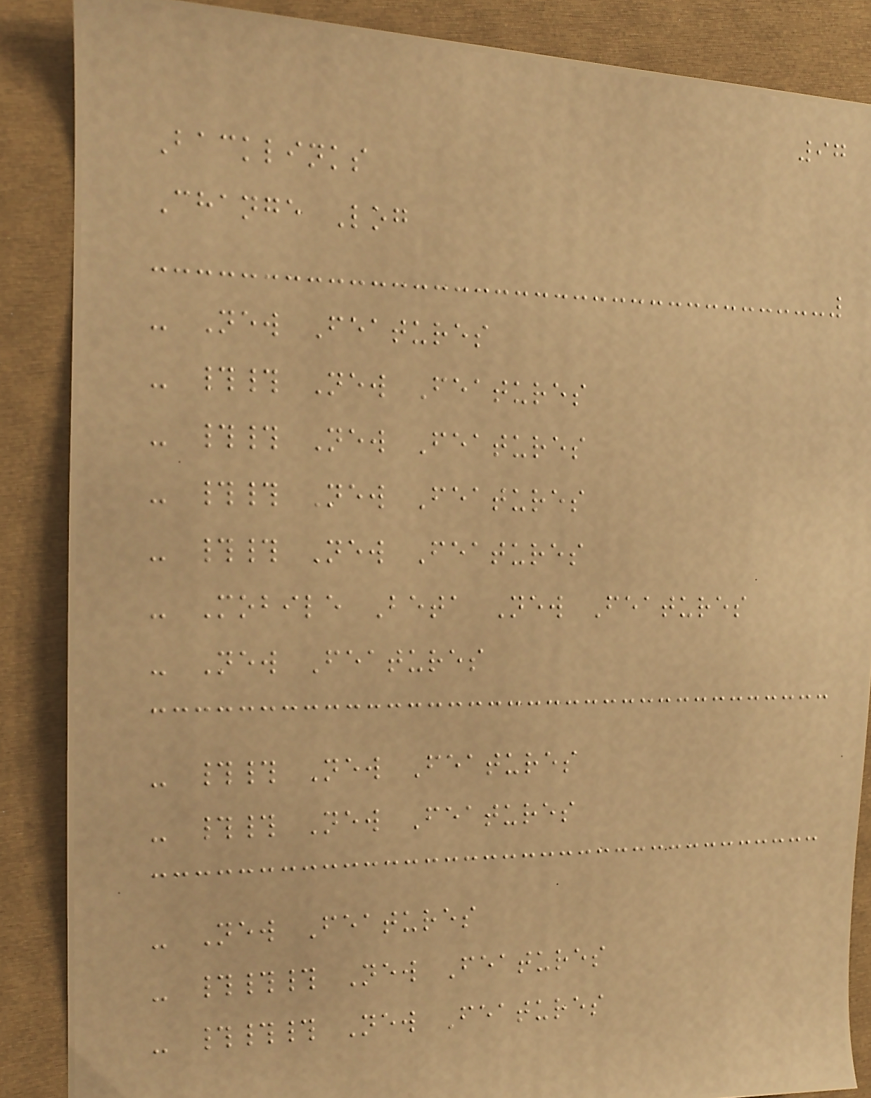97
Backlinks
Change Log
- New Features
- ## New Features
- ## New Features
- ## New Features
- ## New Features
- Mobile Beta New Features
- New Features
- ## New Features
- ## New Features
- New Features
- ### New Features
- ### New Features
